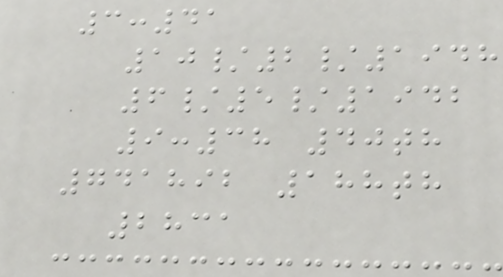3:41
10/2/1948
6/5/1942
9:38 40th
741892 188th
2831
